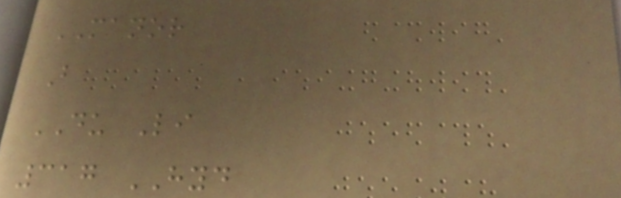MANOR
B
DU Li
317 HYD
